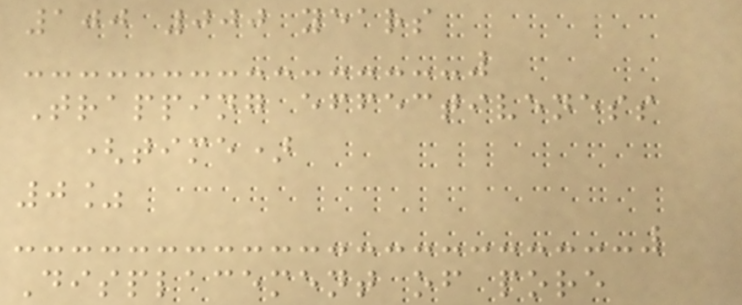100 000 years
Trapping effectiveness
(time)
0%
Displacement of pore
